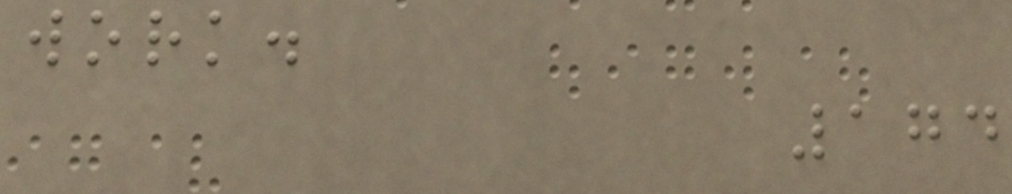work.
174
